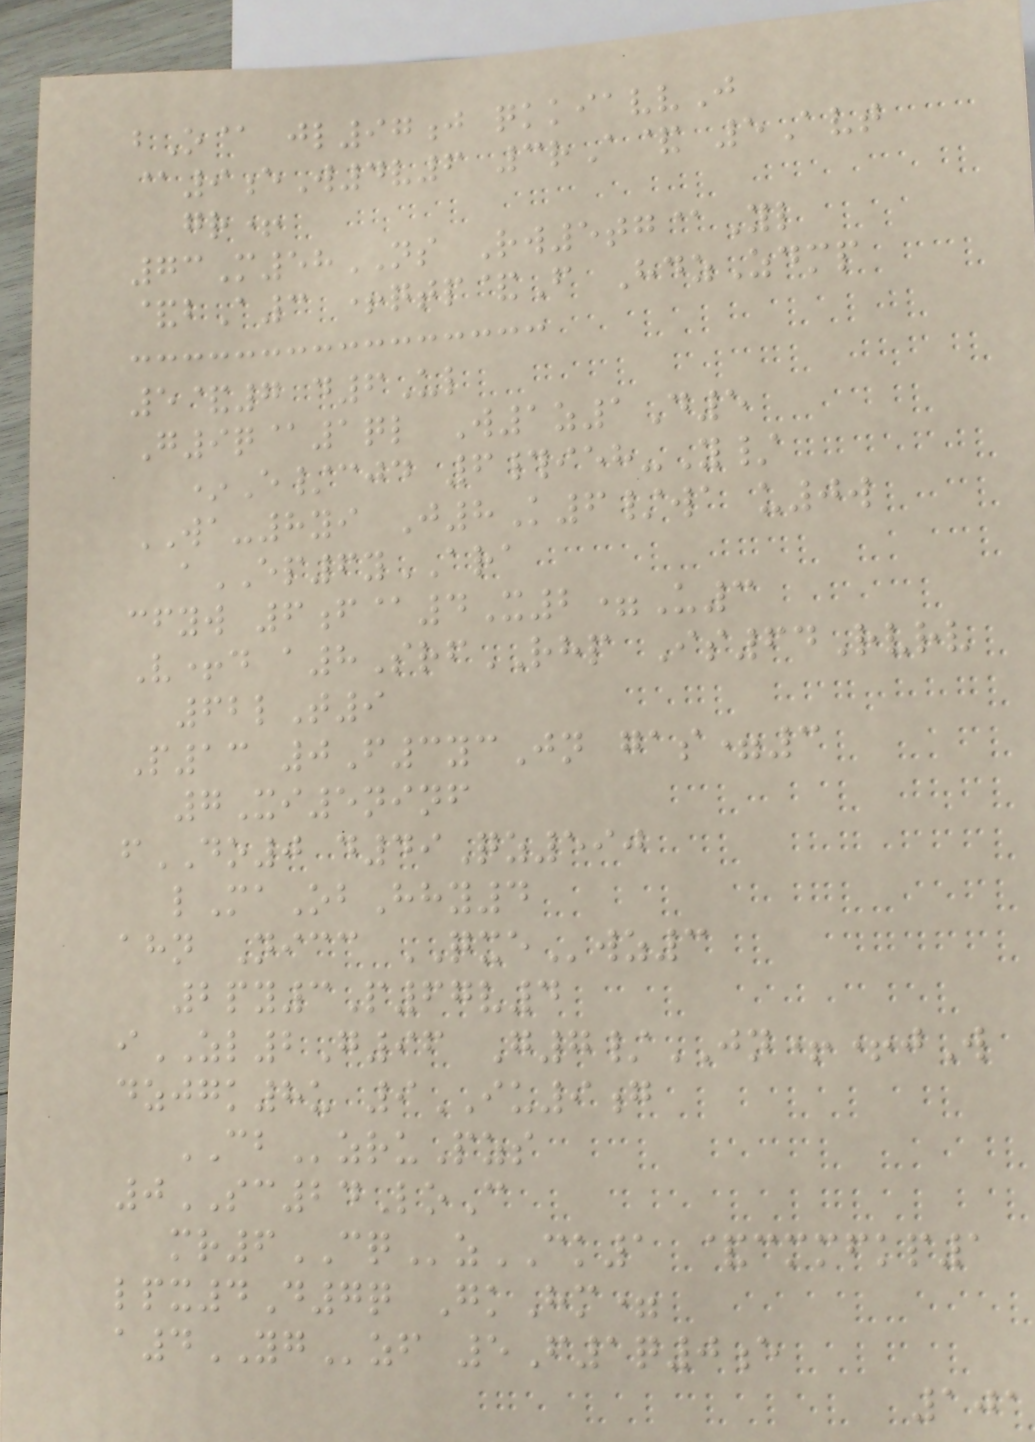bO@ jl97j qkkiavvJ
@9eW4v6 3rA& 5Avt
gr+
73M58NS Rw5tg@Yl
&bA3 +qtp&F HdzZdmp
5&7 d6Ul
G9q@1ql W1z1D5
*E/cjd 6#ieh-Y/
WA-8yi J8K6/wa u0w
aEP6yARA
cfyw 6f@4X2=U3
V+d a8SrfRHP Is64Rvrv
62lT9
P13 0F3ycJn gas=3
7Xi5ninf
fDO0 d49Qz590
lMaObHhy4
ahn Nicc QXEwz3
2py3P67v4
iZL2G96 G7/JN++jW
dzjgk8u 9IU9g
CBzruPzs
0SC24LoC
mr6CQzCK1 &cmmfkp1
lpx4D7q GkHm=
a4YGzf 5F1q0e
101
